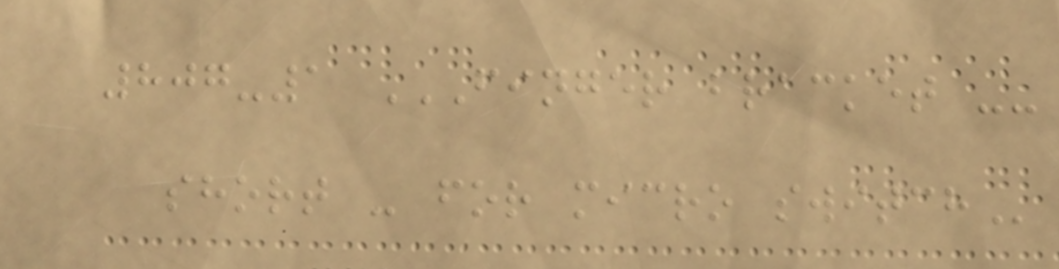807-1 FINGER BRACKET --
SHORT - FOR MICRO SWITCH
